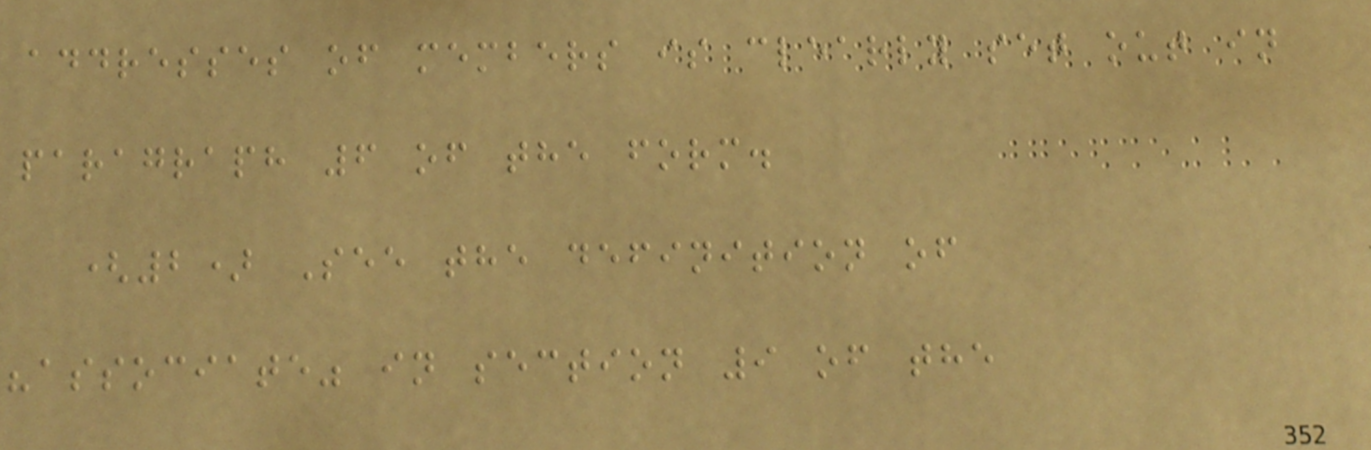addresses of members is clearly set out in
paragraph 6 of the form.
(2) See the definition of
"associate" in section 9 of the
